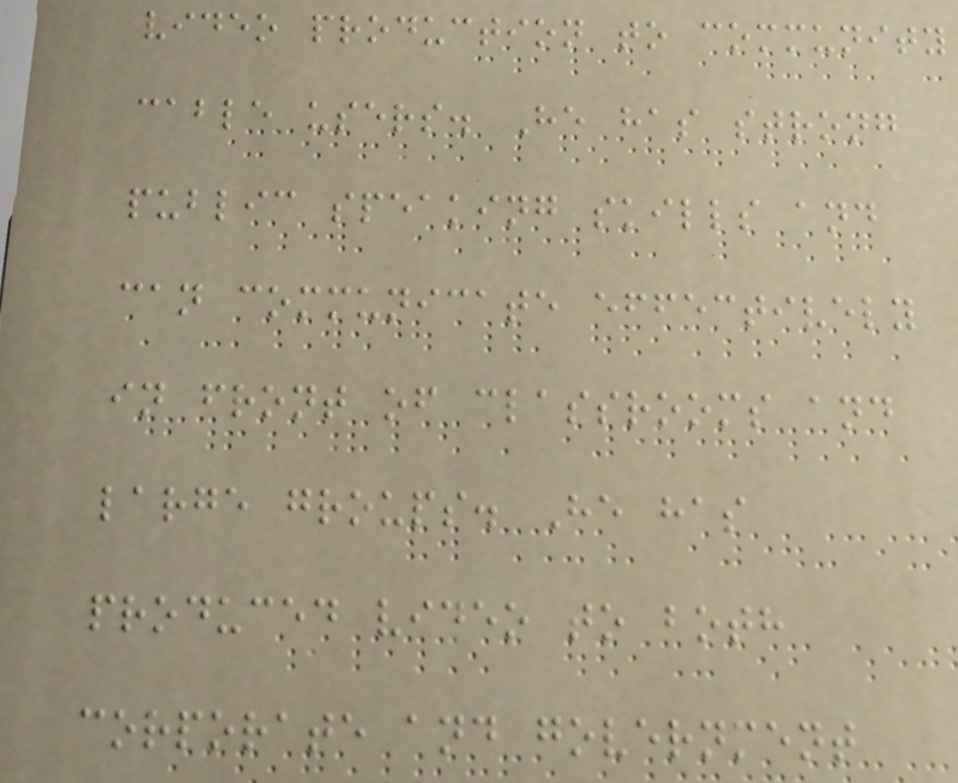video production to community
cable users. He has strong
public speaking skills and
can communicate effectively
in front of classrooms and
large groups. He has
produced video to both
corporate and government
